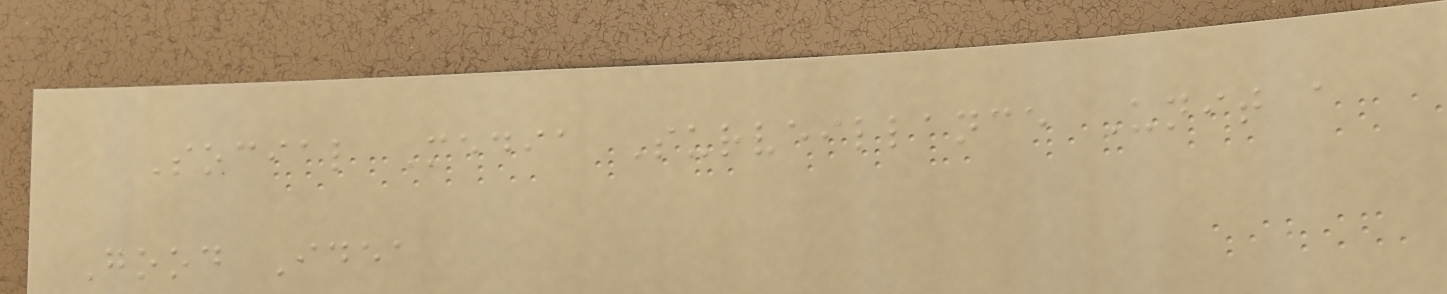Social Media Surveillance Unit a
Good Idea
